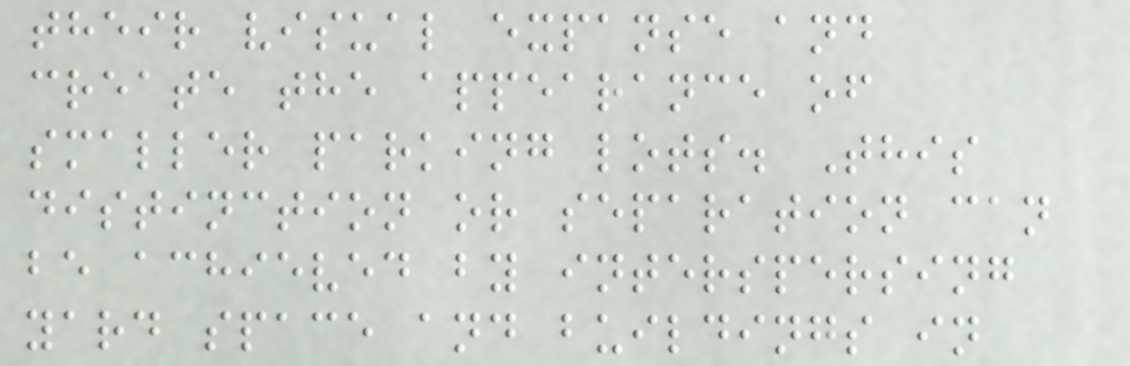their visual expanse and
create the appearance of
smaller parking lots. This
distinction or separation can
be achieved by interspersing
yard space and buildings in
